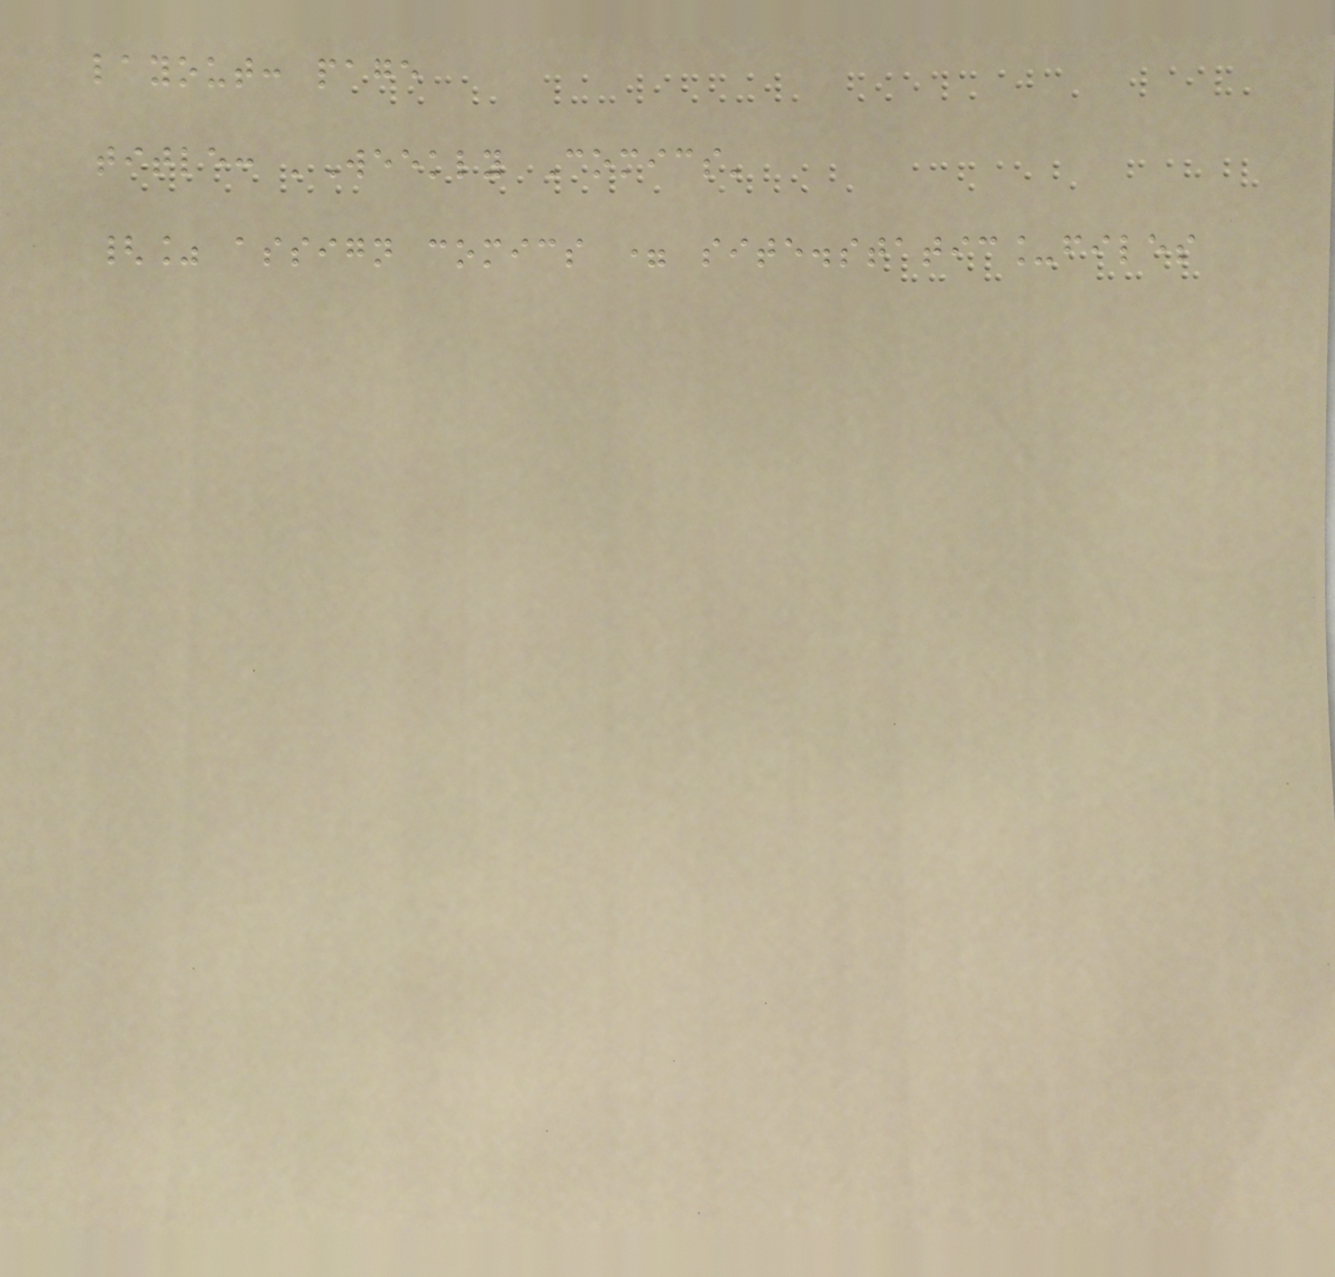layout: page
title: 'Weekly Comics'
{% assign comics = site.static_files
